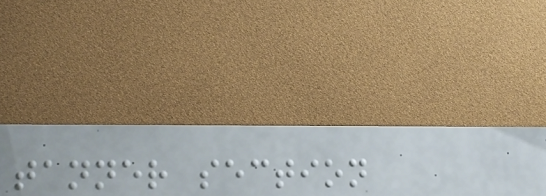tanner section
